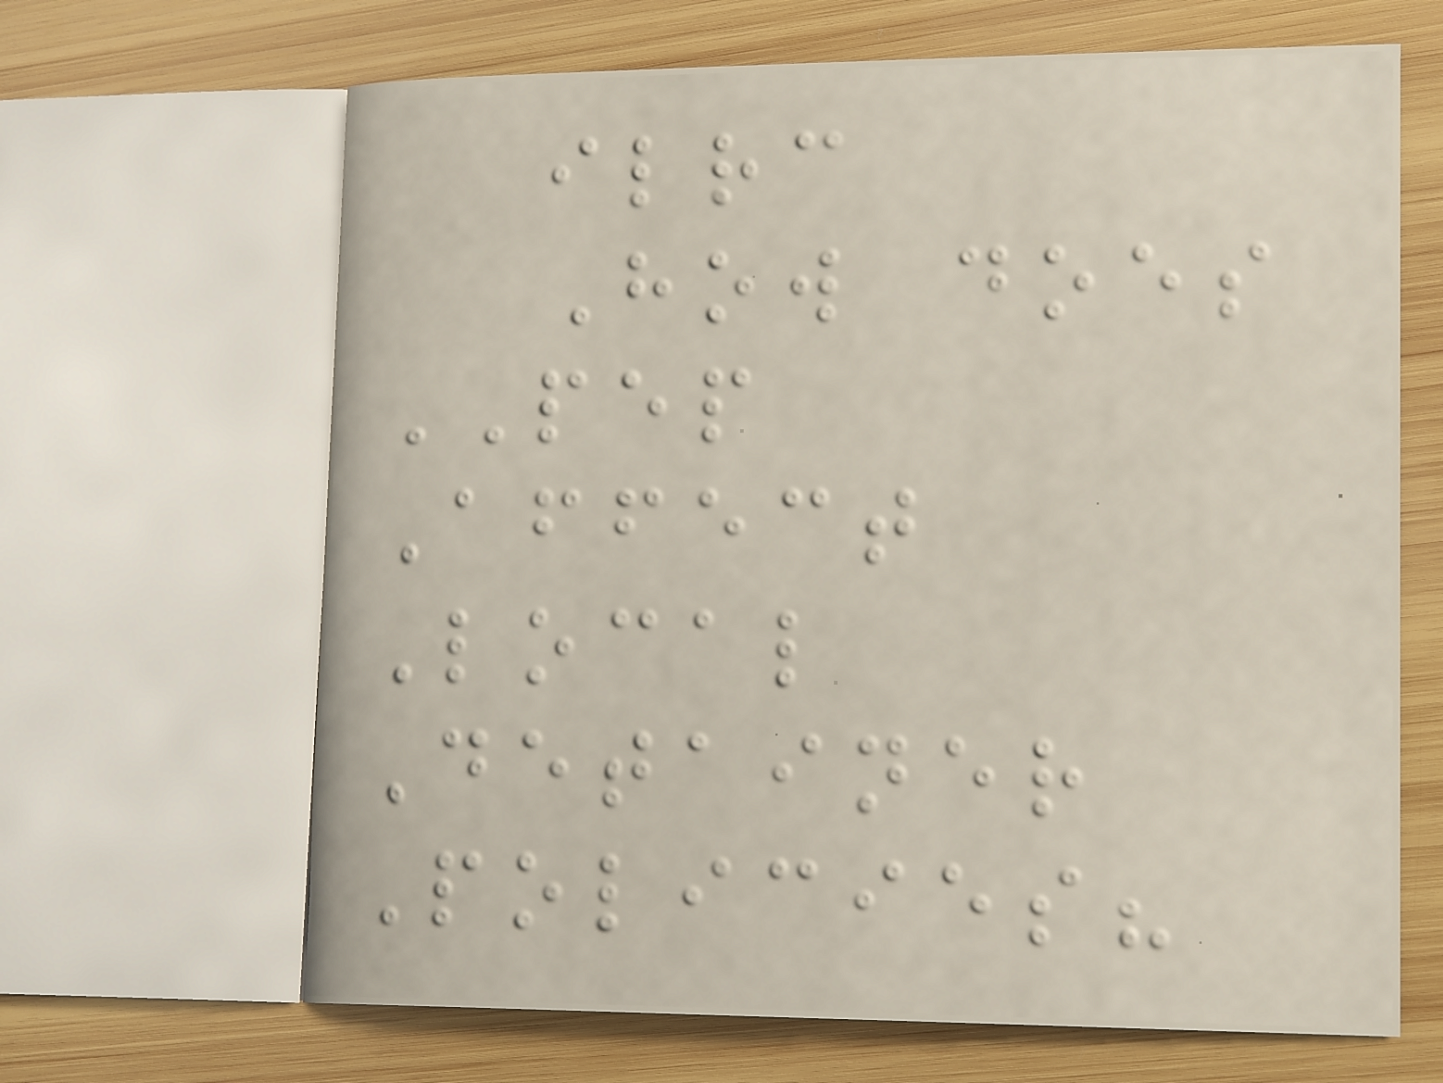ilrc
How does
PEP
Affect
Local
Detainer
Policies?
